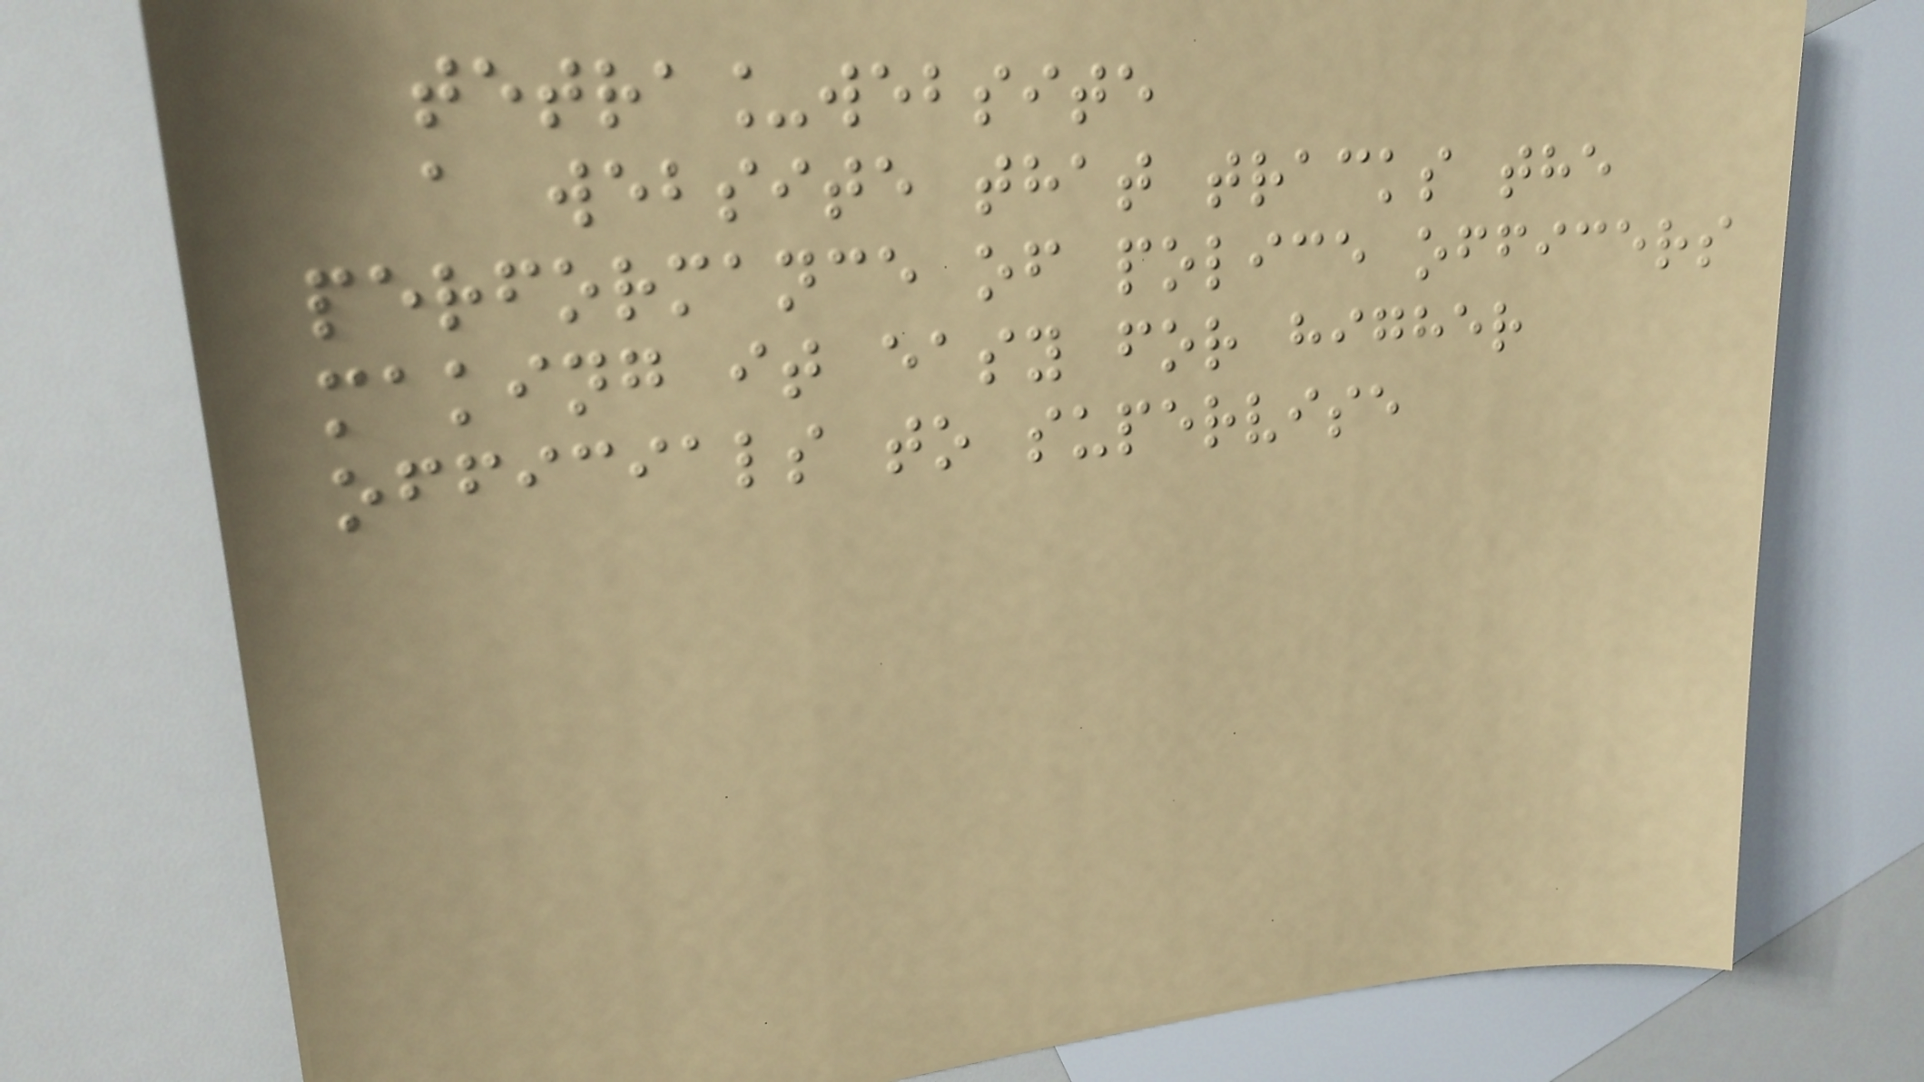tetra_website
a website that tracks the
performance of police officers
making it easy for higher
officials to supervise
